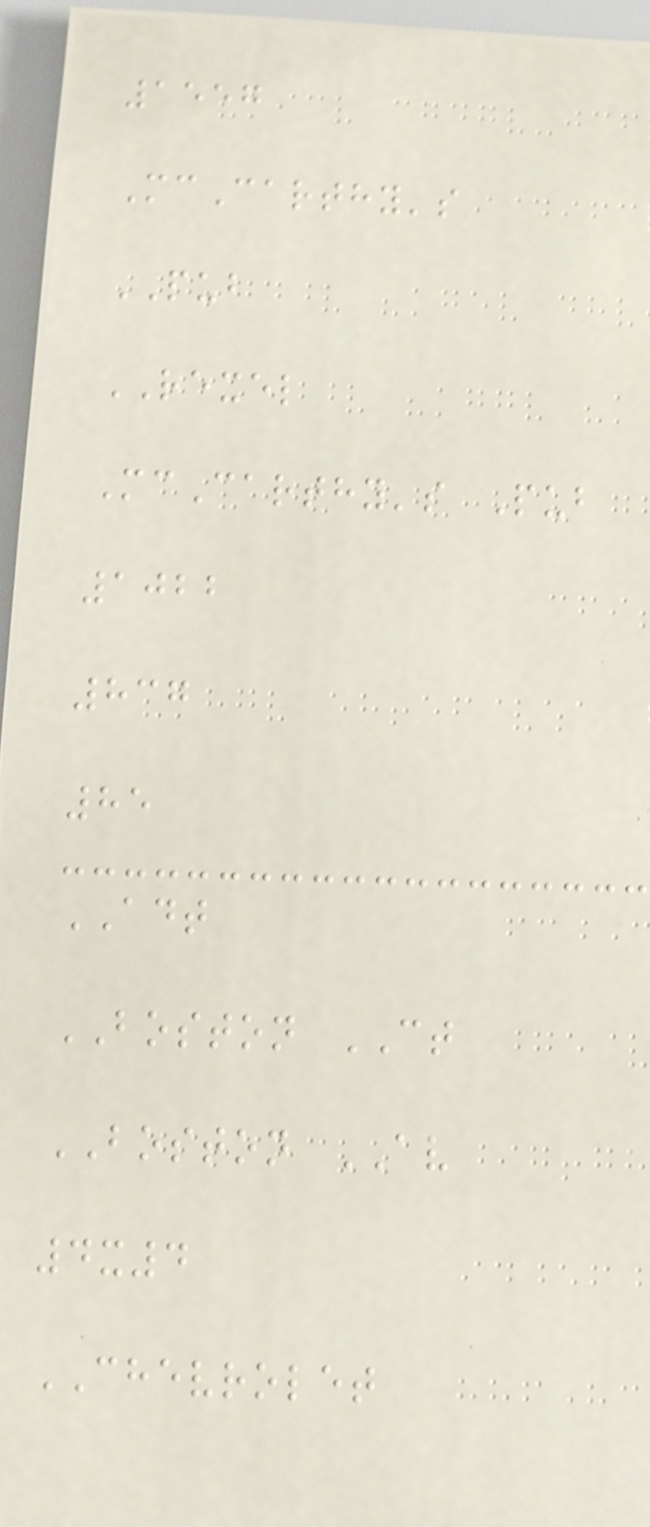1557
McCarthy's
PUB
REXEL
McCarthy's Pub
1022
837
85
ADT
BOSTON CT
BOSTON AV
4x4
CHEVROLET
